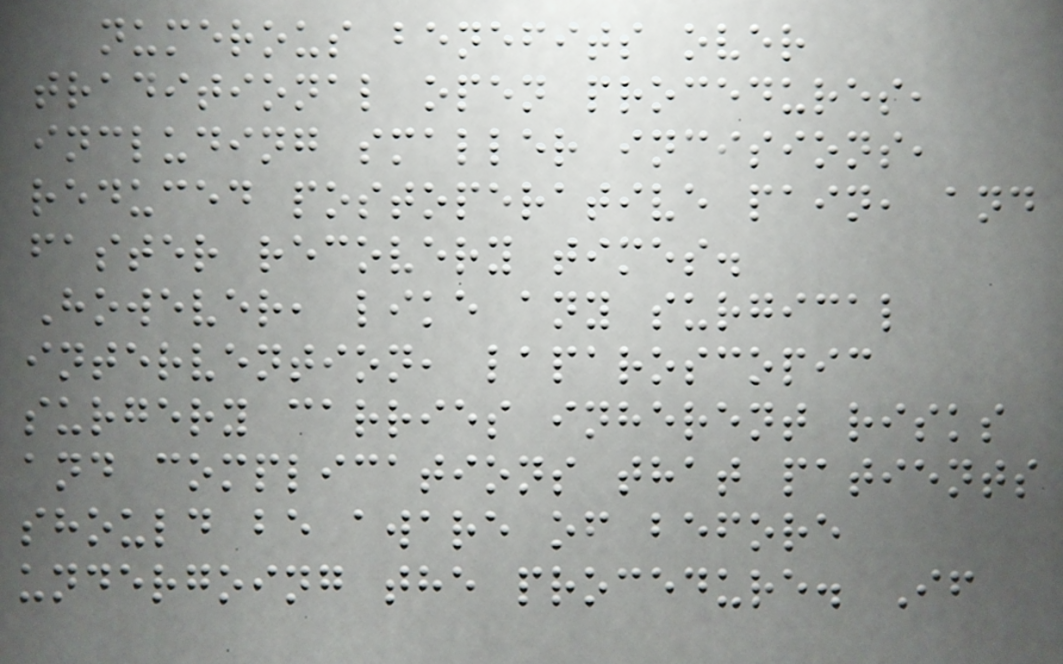numerous benefits over
traditional open procedures,
including smaller incisions,
reduced postoperative pain, and
faster recovery times.
However, like any surgical
intervention, laparoscopic
surgery carries inherent risks
and complications that patients
should be aware of before
undergoing the procedure. If
